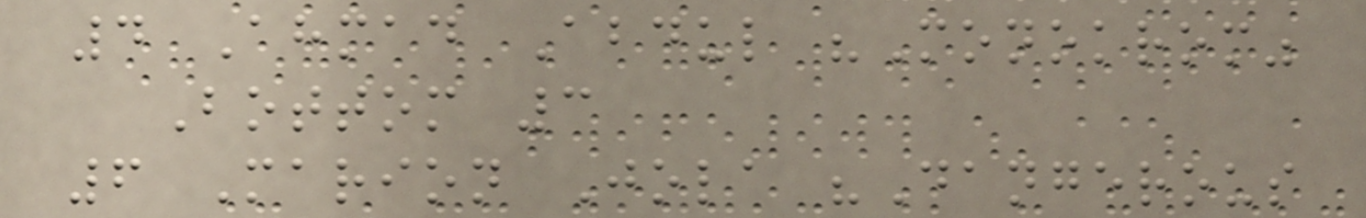4 Ahmad Abdul "Monokrom"
Bottom 3
6 Marion Jola "Dangerous
